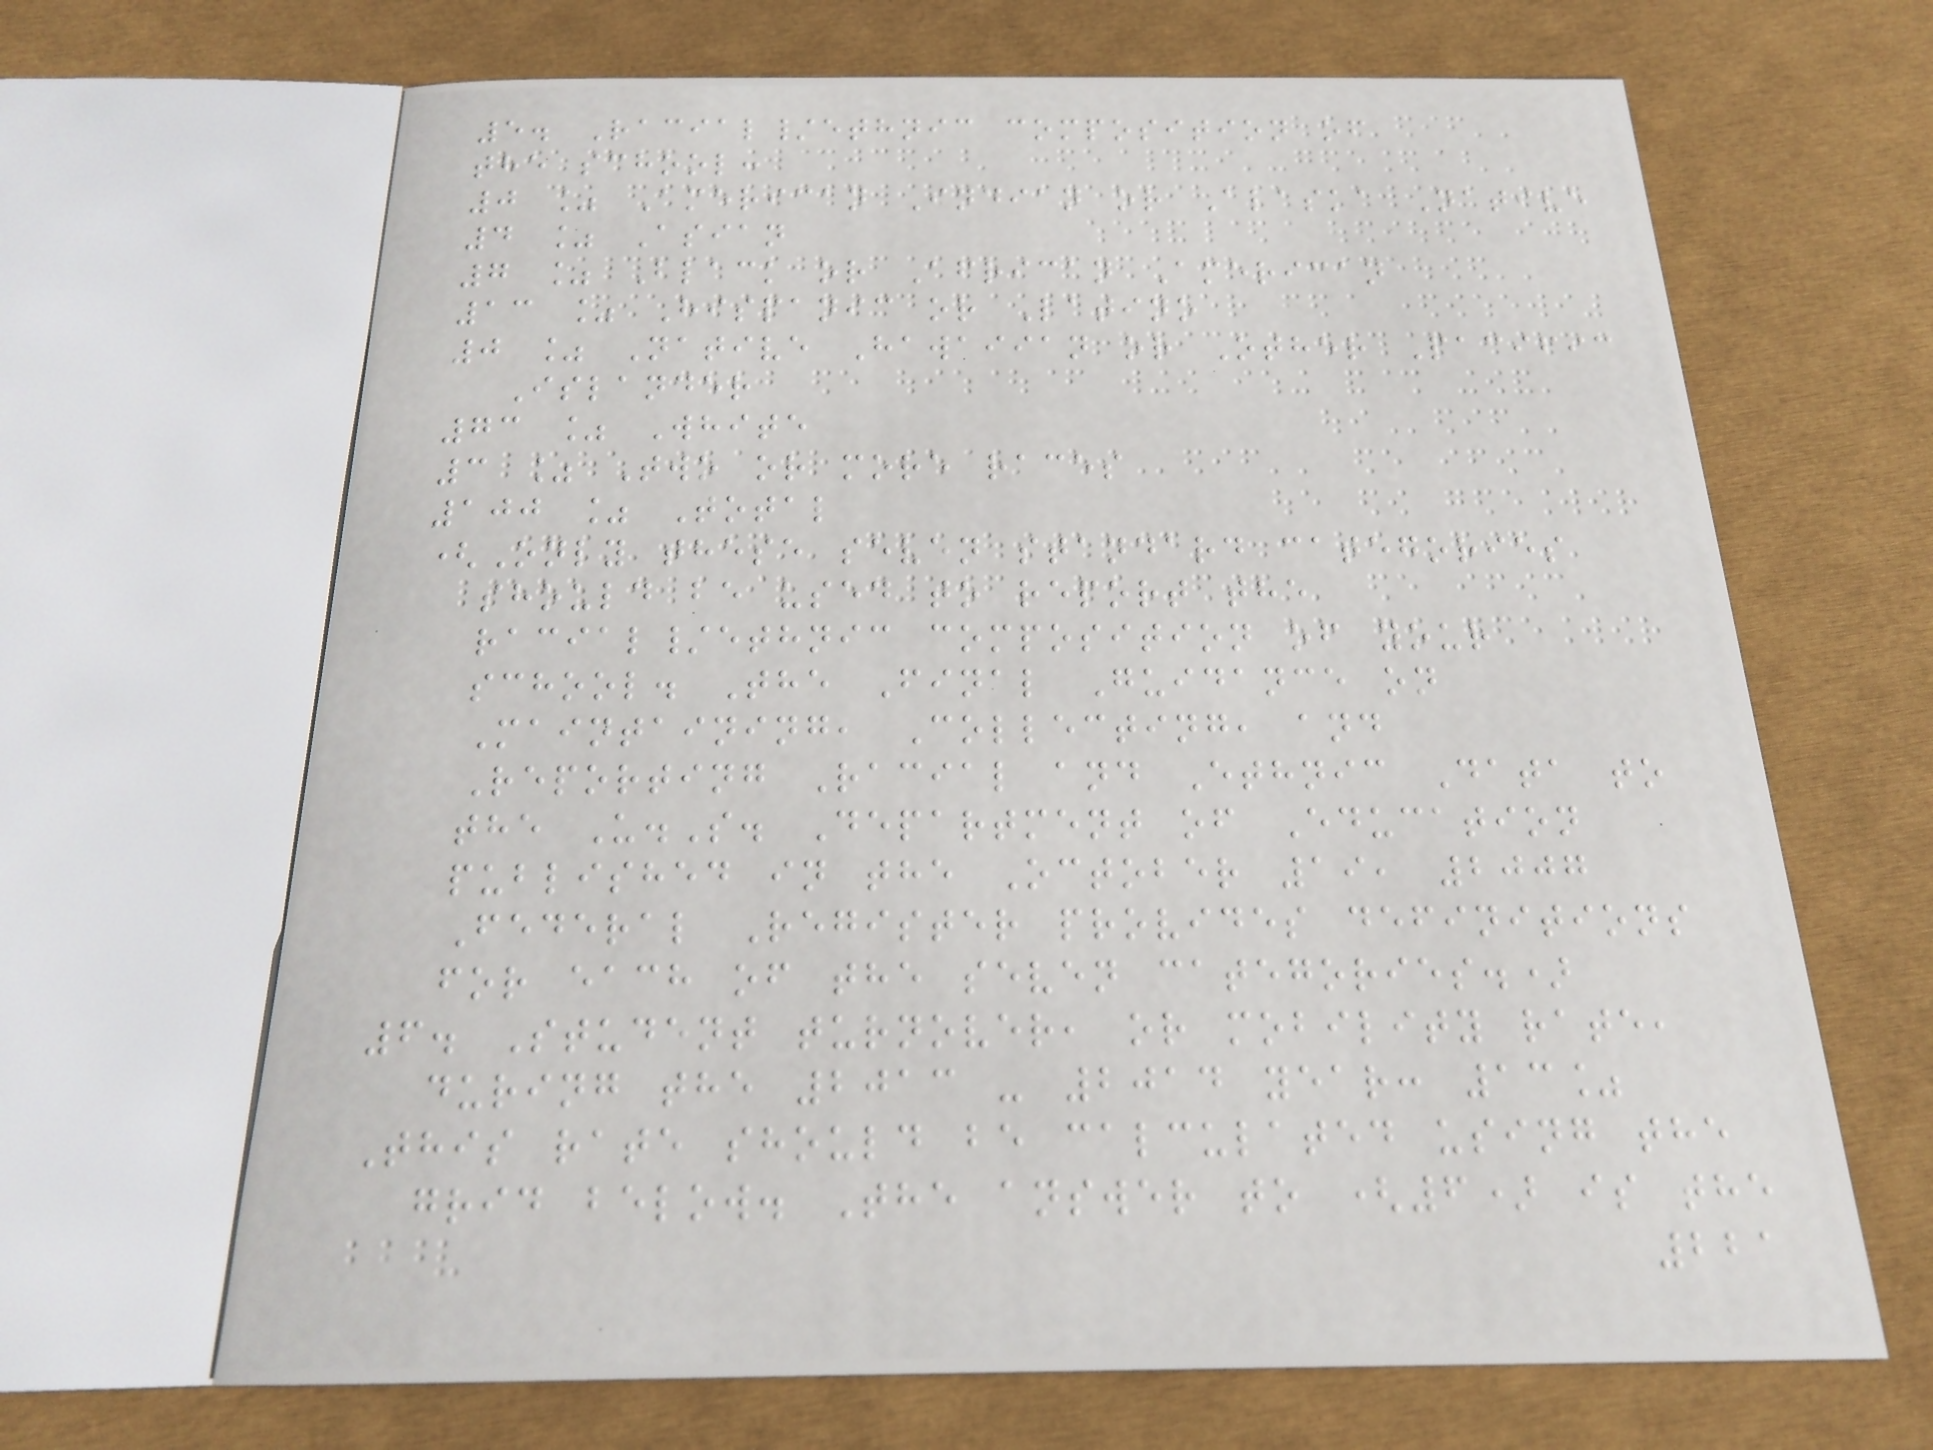5. Racial/ethnic composition of
the school:
0 % American Indian or Alaska Native
4 % Asian
7 % Black or African American
13 % Hispanic or Latino
0 % Native Hawaiian or Other Pacific
Islander
73 % White
3 % Two or more races
100 % Total
(Only these seven standard categories
should be used to report the
racial/ethnic composition of your
school. The Final Guidance on
Maintaining, Collecting, and
Reporting Racial and Ethnic Data to
the U.S. Department of Education
published in the October 19, 2007
Federal Register provides definitions
for each of the seven categories.)
6. Student turnover, or mobility rate,
during the 2013 - 2014 year: 13%
This rate should be calculated using the
grid below. The answer to (6) is the
221
